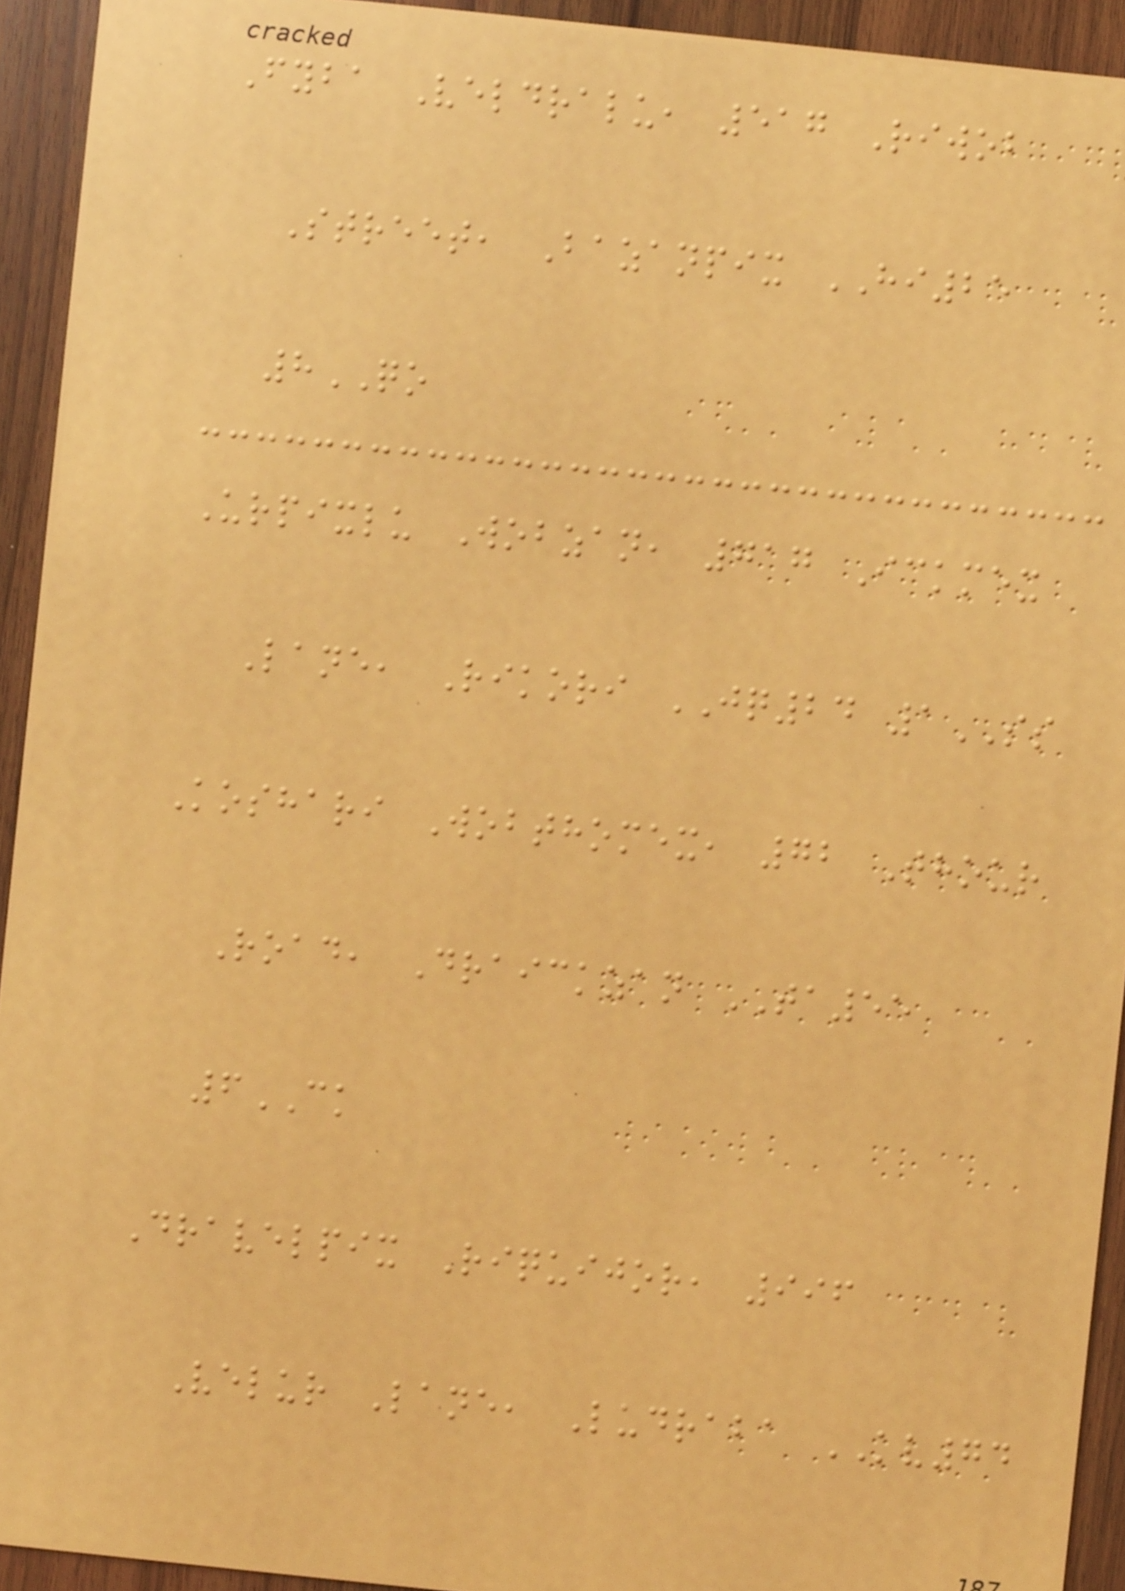Fyba Veldralu, 517 Riwob
Street, Bazanpix HI25
8QO
Urpixlu Wobzan, 717 Ickmex
Lane, Rikori JQ24 1SS
Koshari Wobthomex, 72 Thour
Road, Draickzan TA55
6CK
Dravelpix Riquijor, 996
Velur Lane, Ludraba KV74
